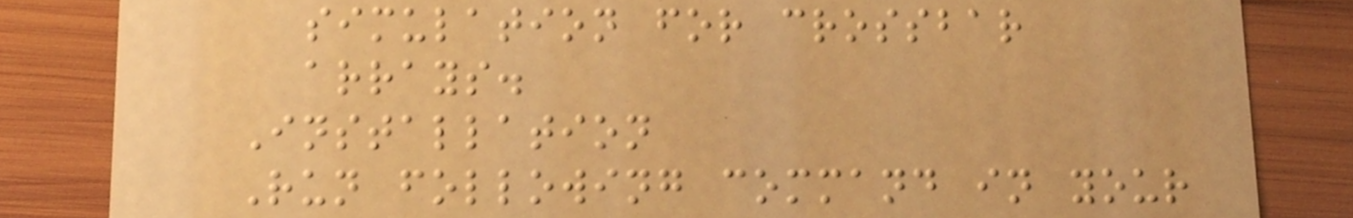simulation for crossbar
arrays.
Installation
Run following command in your
